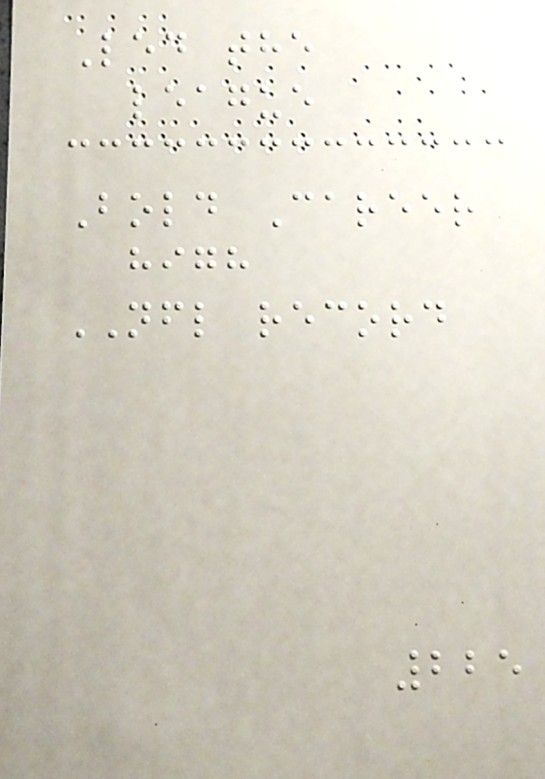Led the
league
Bold Career
high
NFL record
225
